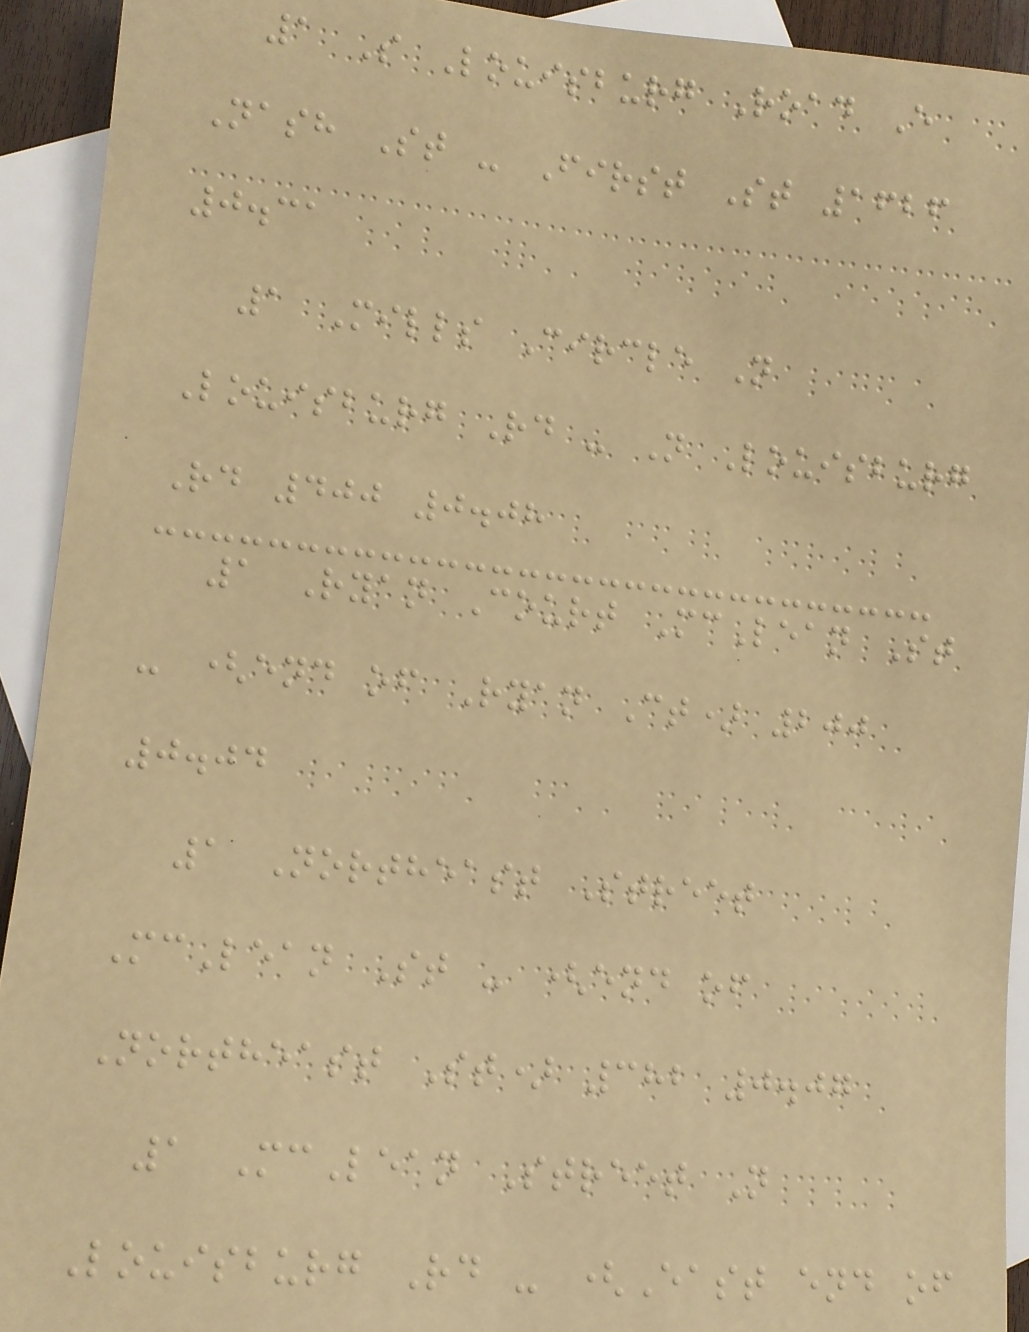1 S Louisburg Road E
Nash St - First St 1626
0.31
1 Mills Circle N
Louisburg Rd - N Louisburg
Rd 400 0.08
1 Ryan Court McLean St
- (end of Ryan Ct) 200
0.04
1 Northeast Street
McLean St - (end of
Northeast St) 382 0.07
1 McLean Street N
Louisburg Rd - (East end of
